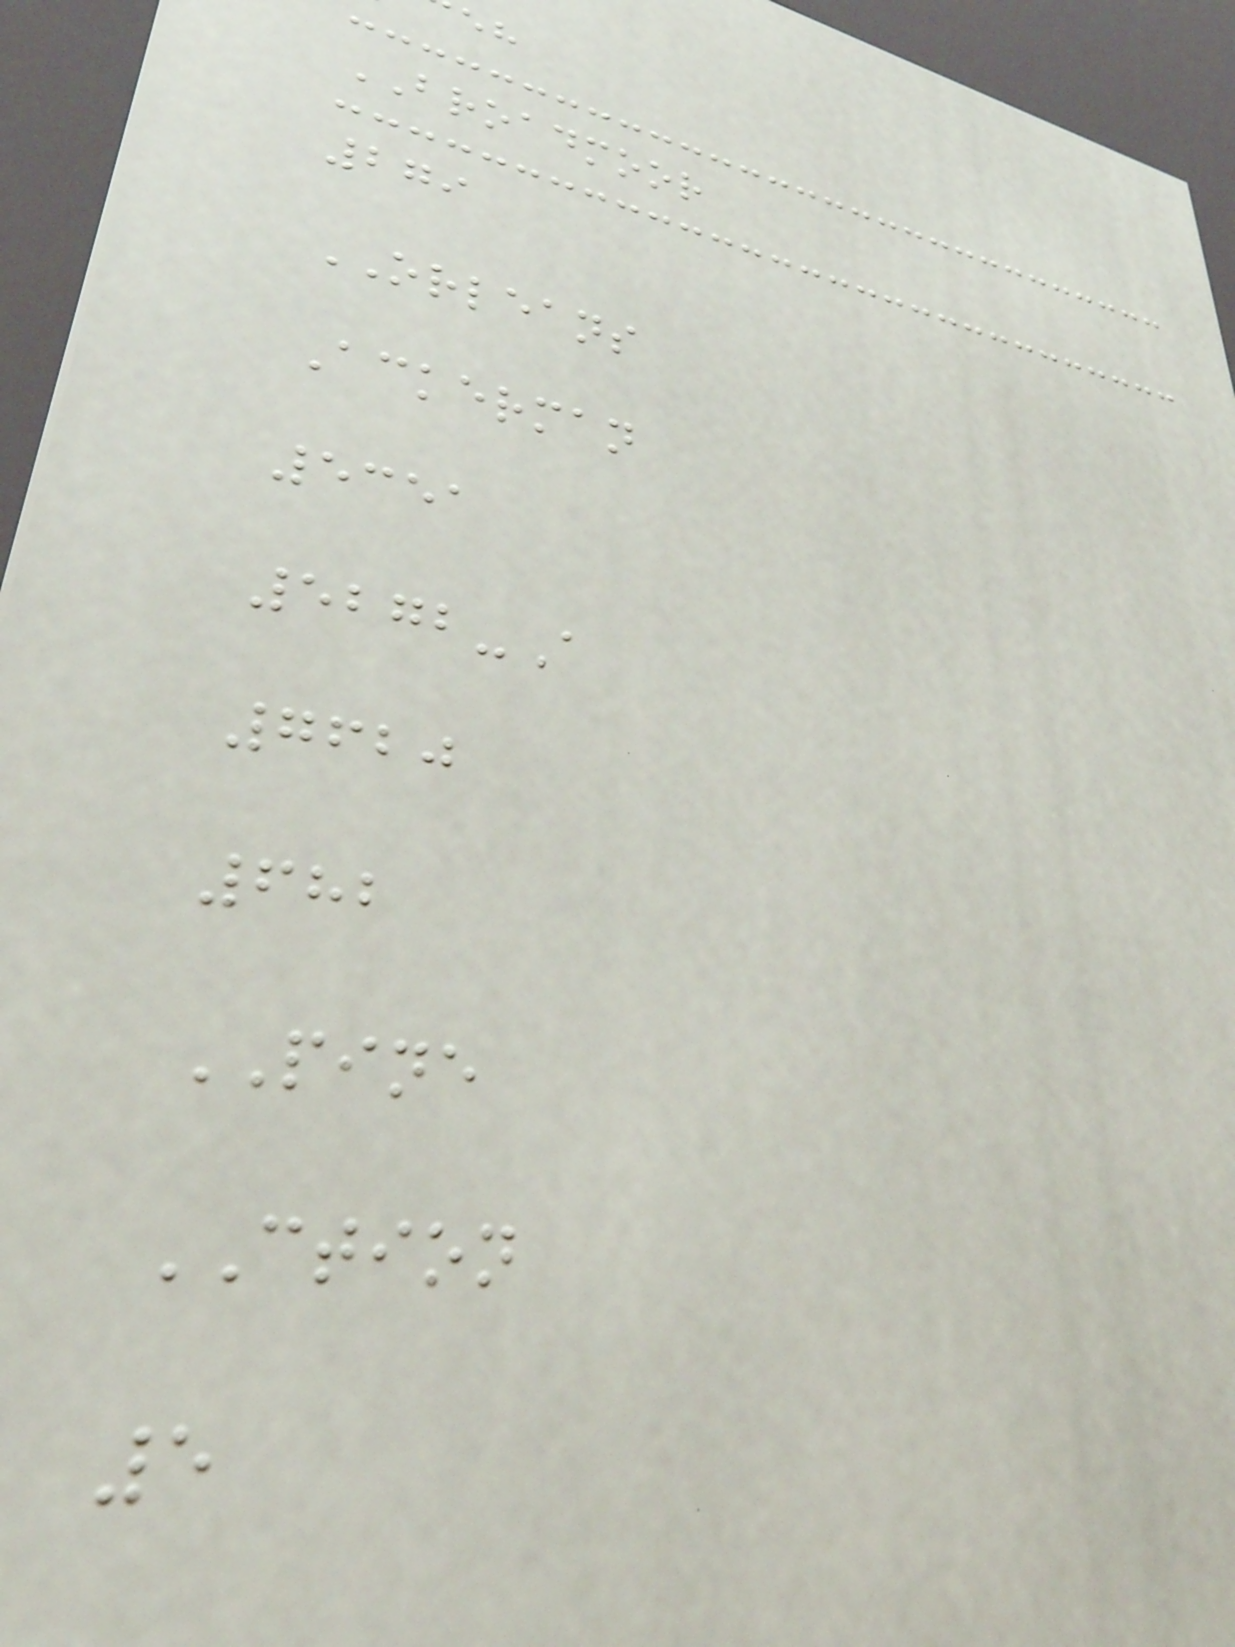BROADMOOR
279
ORLEANS
Ackerman
5351
5272-A
7620
682
PINE
CTION
5
